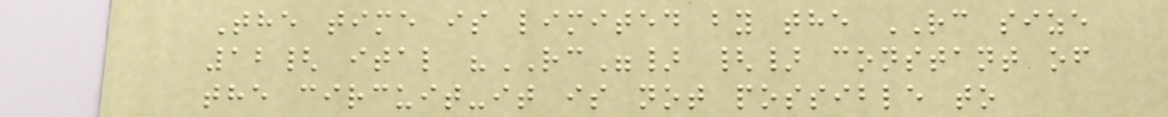The time is limited by the RC size
12{ ital "RC"} {} constant of
the circuit-it is not possible to
